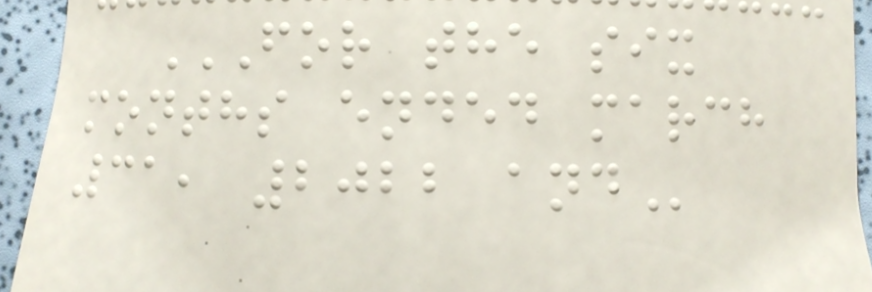FOR THE SIX
MONTHS ENDED MARCH
31, 2022 AND
